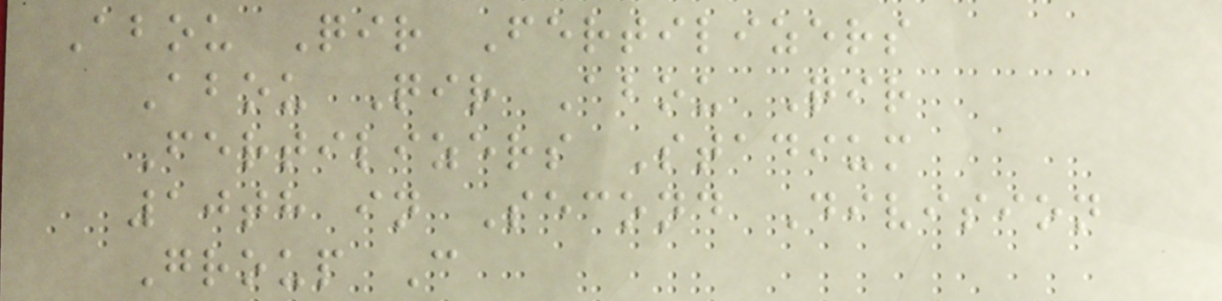Abou Qir Fertilizers
Abou Qir Abou Qir
Fertilizers Stadium
10th in Second Division
Group C
